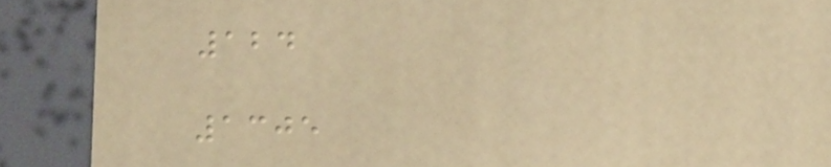124
1305
